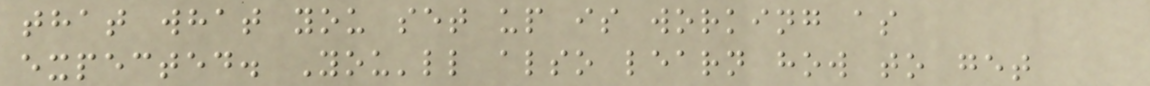that what you set up is working as
expected. You'll also learn how to get
